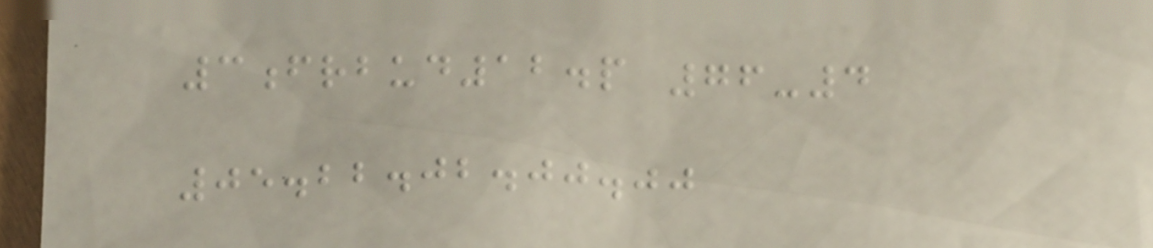3frbud12.p 76-4
05.22.02.00.00
